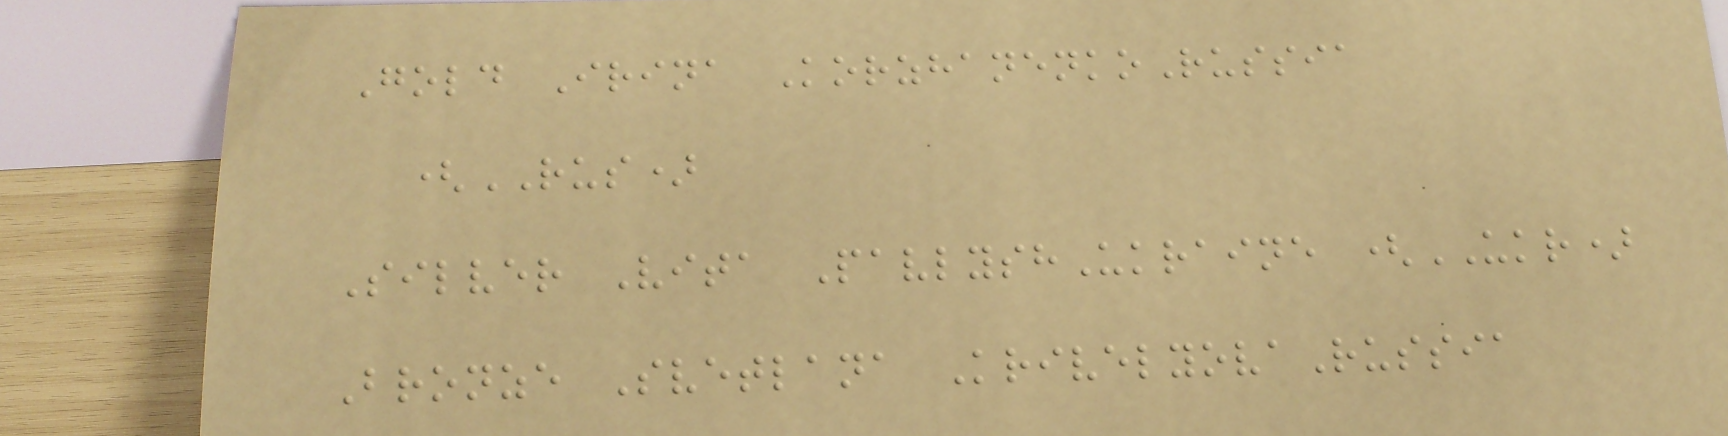Gold Irina KorzhanenkoRussia
(RUS)
Silver Vita PavlyshUkraine (UKR)
Bronze Svetlana KrivelyovaRussia
